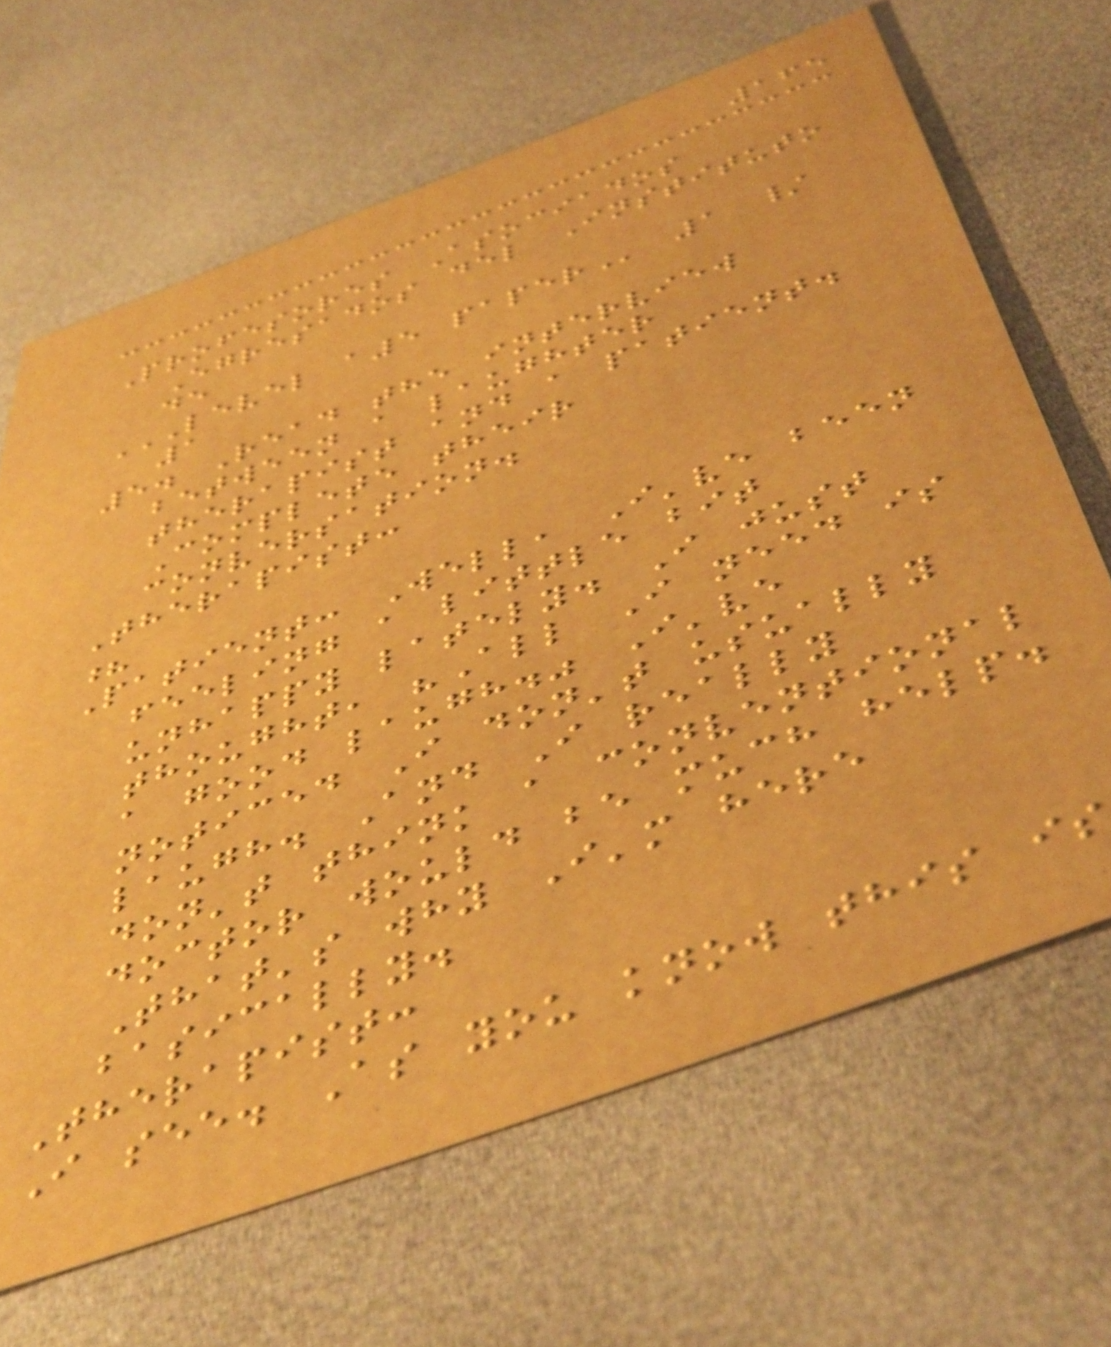165
Profesores Asociados
Egresados del Instituto
de
LEVEL A5 PAPER 1 /
1
5. Read the interview
between a laughter
therapist and a patient.
Complete their
conversation.
Therapist:
?
Patient: Well, I've been
feeling a little bit
unhappy lately. I just
thought, "All I need is
a good laugh." I've
noticed I don't usually
laugh. And I really
don't think a conventional
doctor would be much help.
That's why I'm here
basically.
Therapist:
I see. As you know this is
